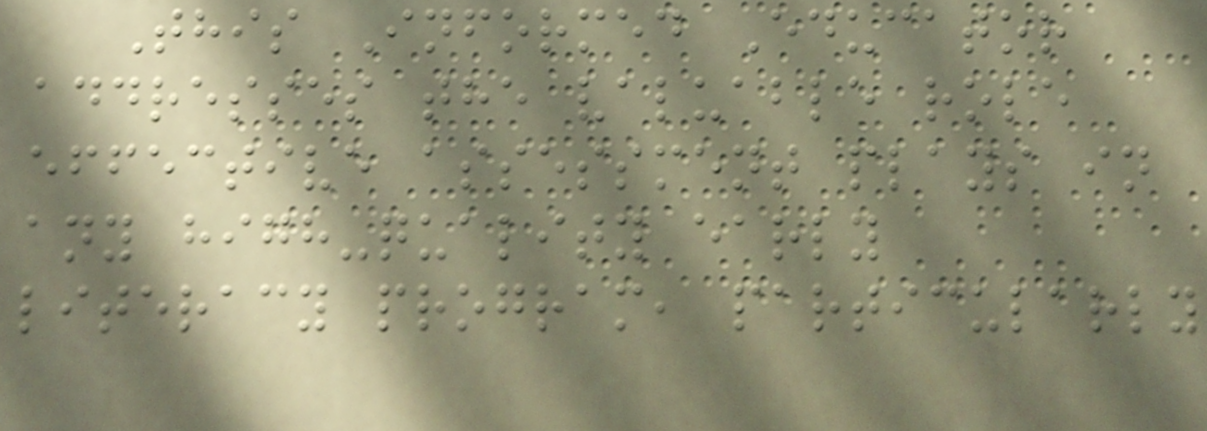This Informed Educator
addresses the valuable role
effective assessment plays in
any high-quality early
literacy program, particularly
